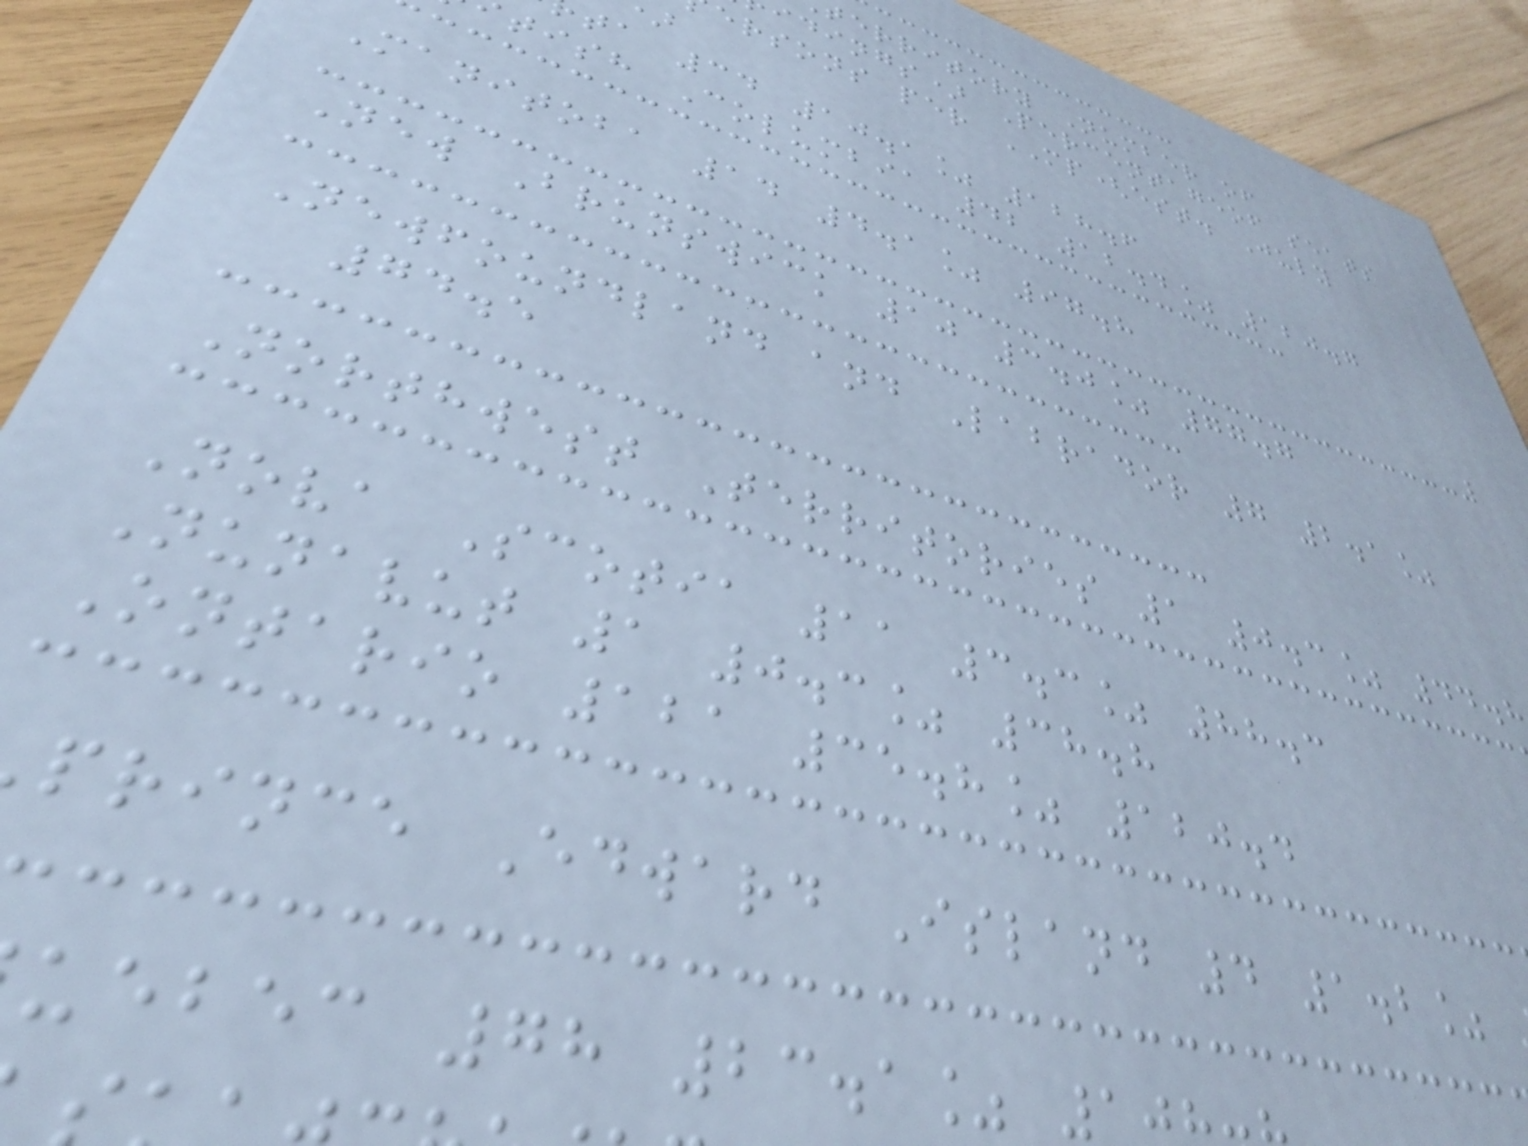territory Number of
idings) Percentageof seats
ersons per MP(est. July
ta 34 10.1% 128.6
tish Columbia 42 12.4% 120.7
Manitoba 14 4.1% 97.8
New Brunswick 10 3.0% 77.7
Newfoundland and Labrador 7 2.1%
74.5
Northwest Territories 1 0.3% 44.8
Nova Scotia 11 3.3% 88.3
Nunavut 1 0.3% 38.8
Ontario 121 35.8% 120.4
prince Edward Island 4 1.2%
uebec 78 23.1% 1
